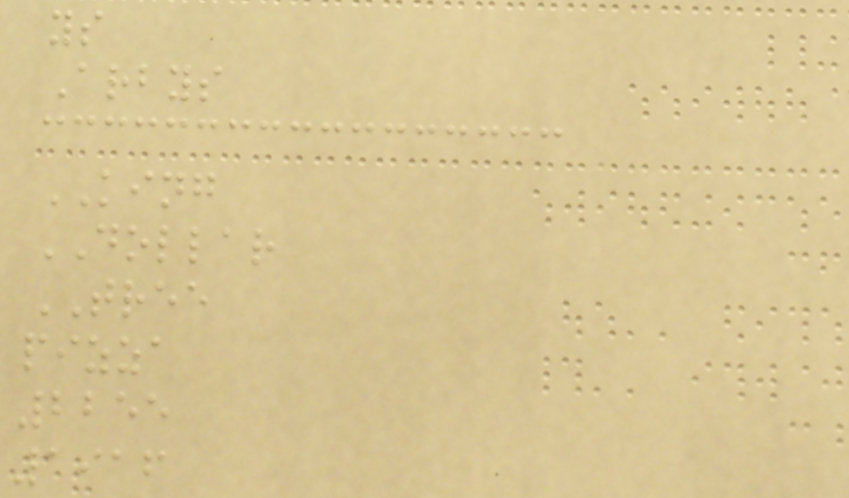ys
Arbys
KING
DOLLAR
TREE
pizza
2255
1916
